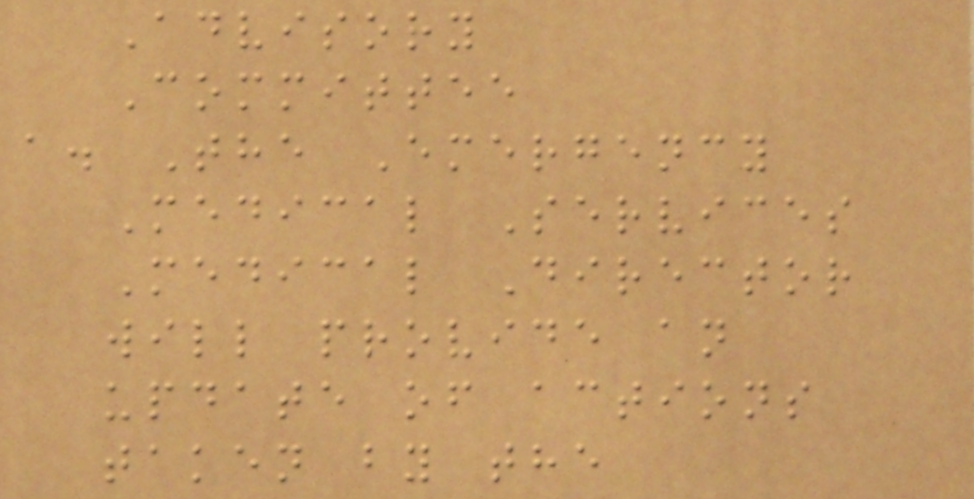Advisory
Committee
a. The Emergency
Medical Services
Medical Director
will provide an
update of actions
taken by the
